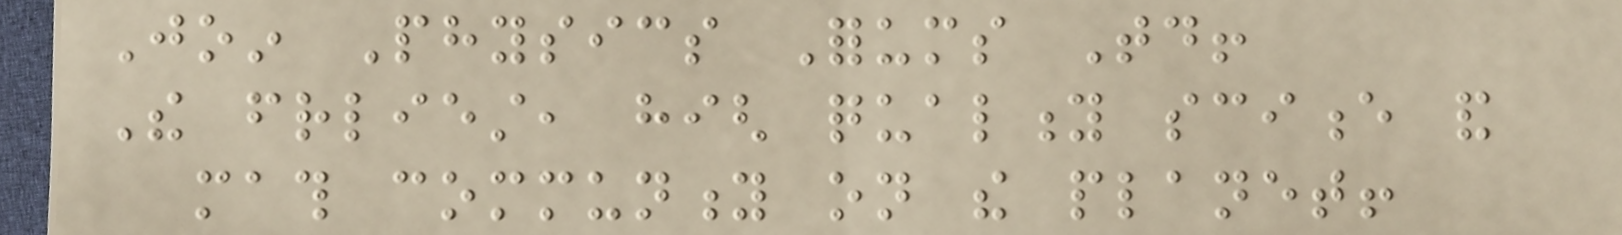Join Physics Forums Today!
The friendliest, high quality science and
math community on the planet!
